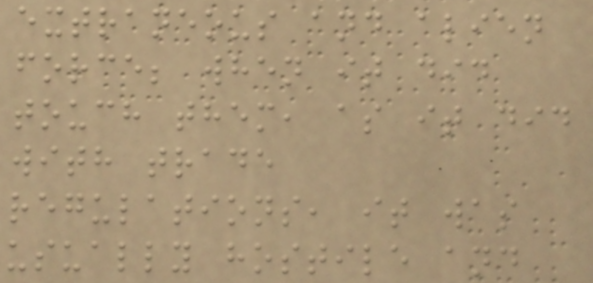extraneous and alien
force; when it did
touch them, as it did
with trade
regulations, it was
usually hostile and
